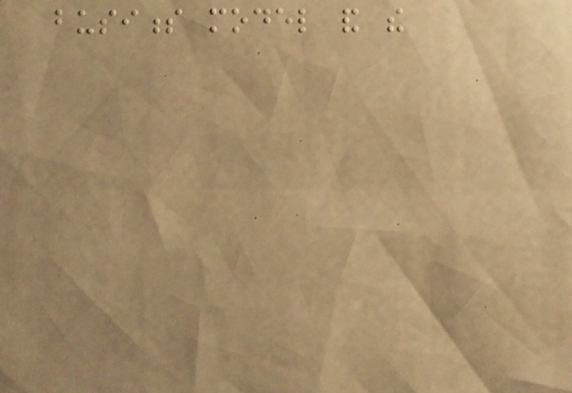business model and the
